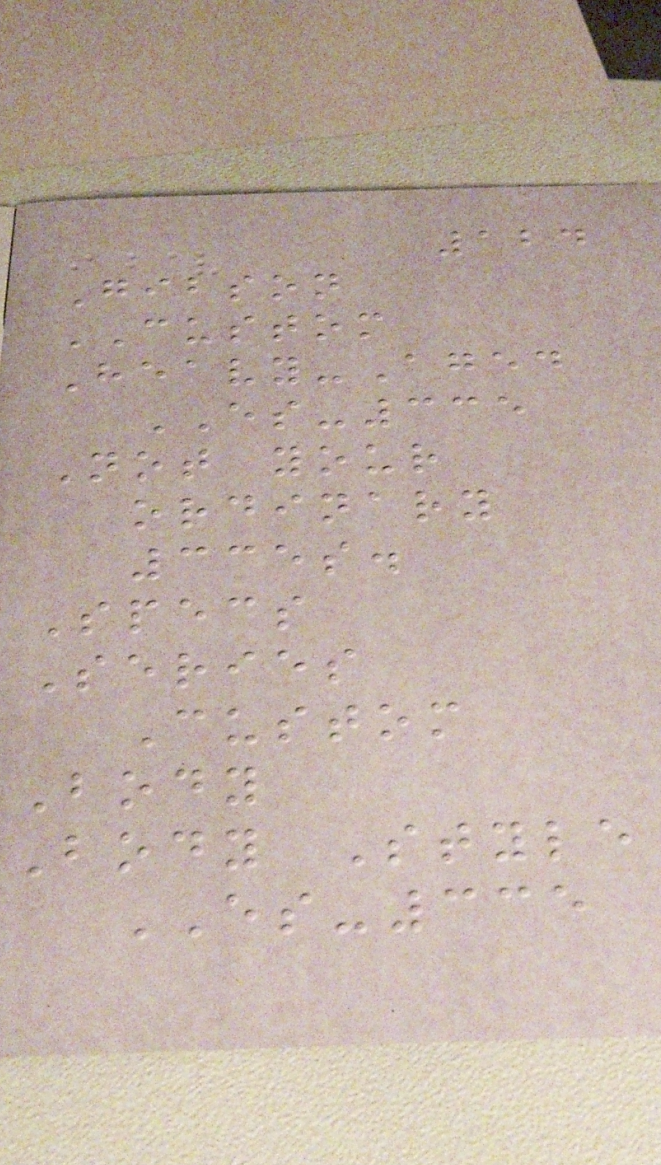124
Gibson
CUSTOM
Heavy-Aged
ES-335
Not your
ordinary
335s.
Specs
Series
Custom
Body
Body Style
ES-335
